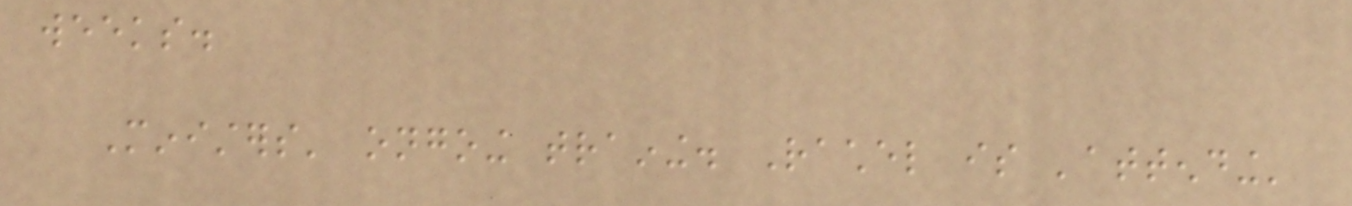weeks.
Ministers' ongoing training. Rachel is 'attending'
